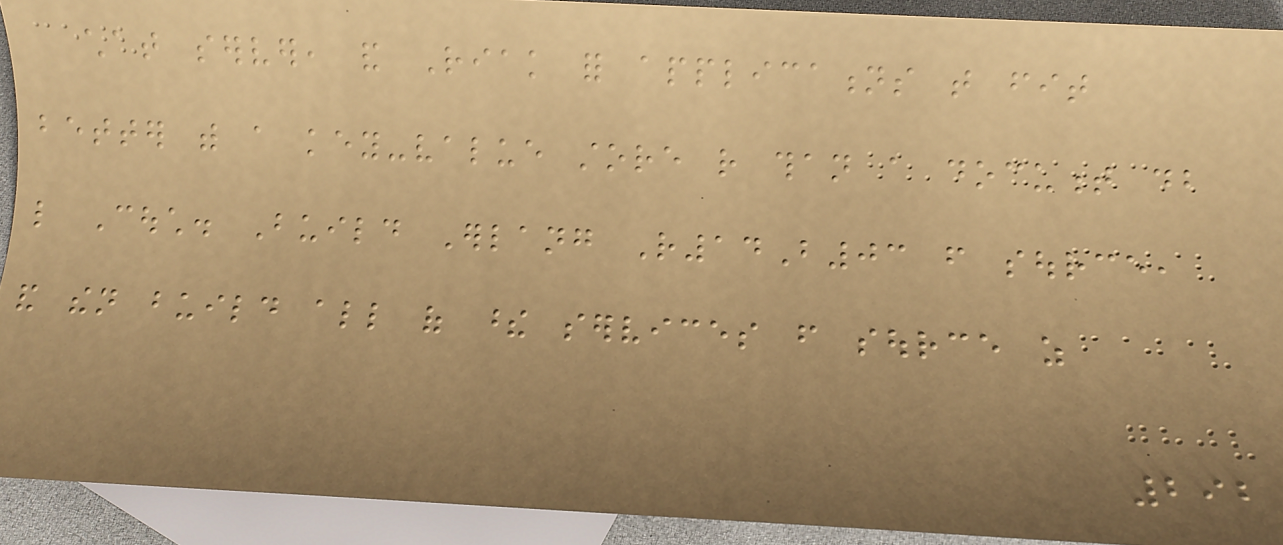chat server, and Riak for applications that fit
better with a key-value store rather than a document db
like Couch. Build Erlang R14B03 from source,
and then build all of these services from source as
292
